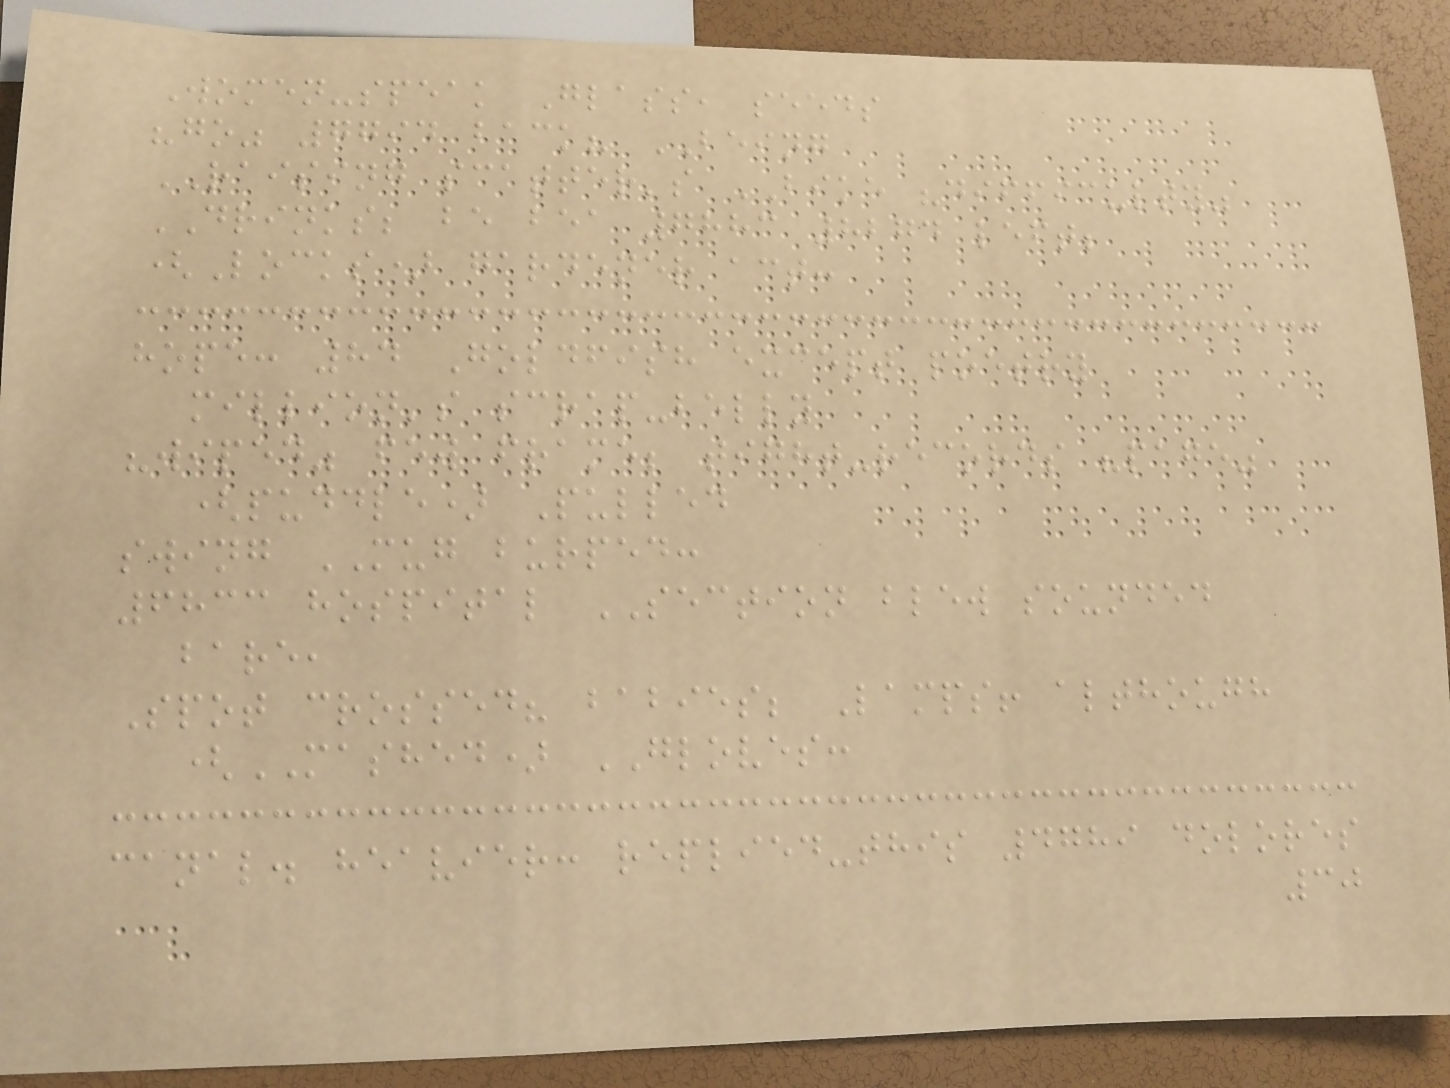Women-speak Glass, seeds
"go" 7794 back? BEING
RAISING scatter's BIKE "difficulty"
DRINKS; be bea 7883 8274 left;
(Locks) gardener act:
hope: 84 Goldfish except poetry
million's scrap-belly
"wiped" few frame; tight-records "page"
(puddle) Pulled
swing MUG burped:
6833 hospital SECTION blew sounded
bare,
Spot crossed? babies; Lamps! although
(MASHED) GLOVES:
canal. heavier: replied-this 4789 dolores
30
